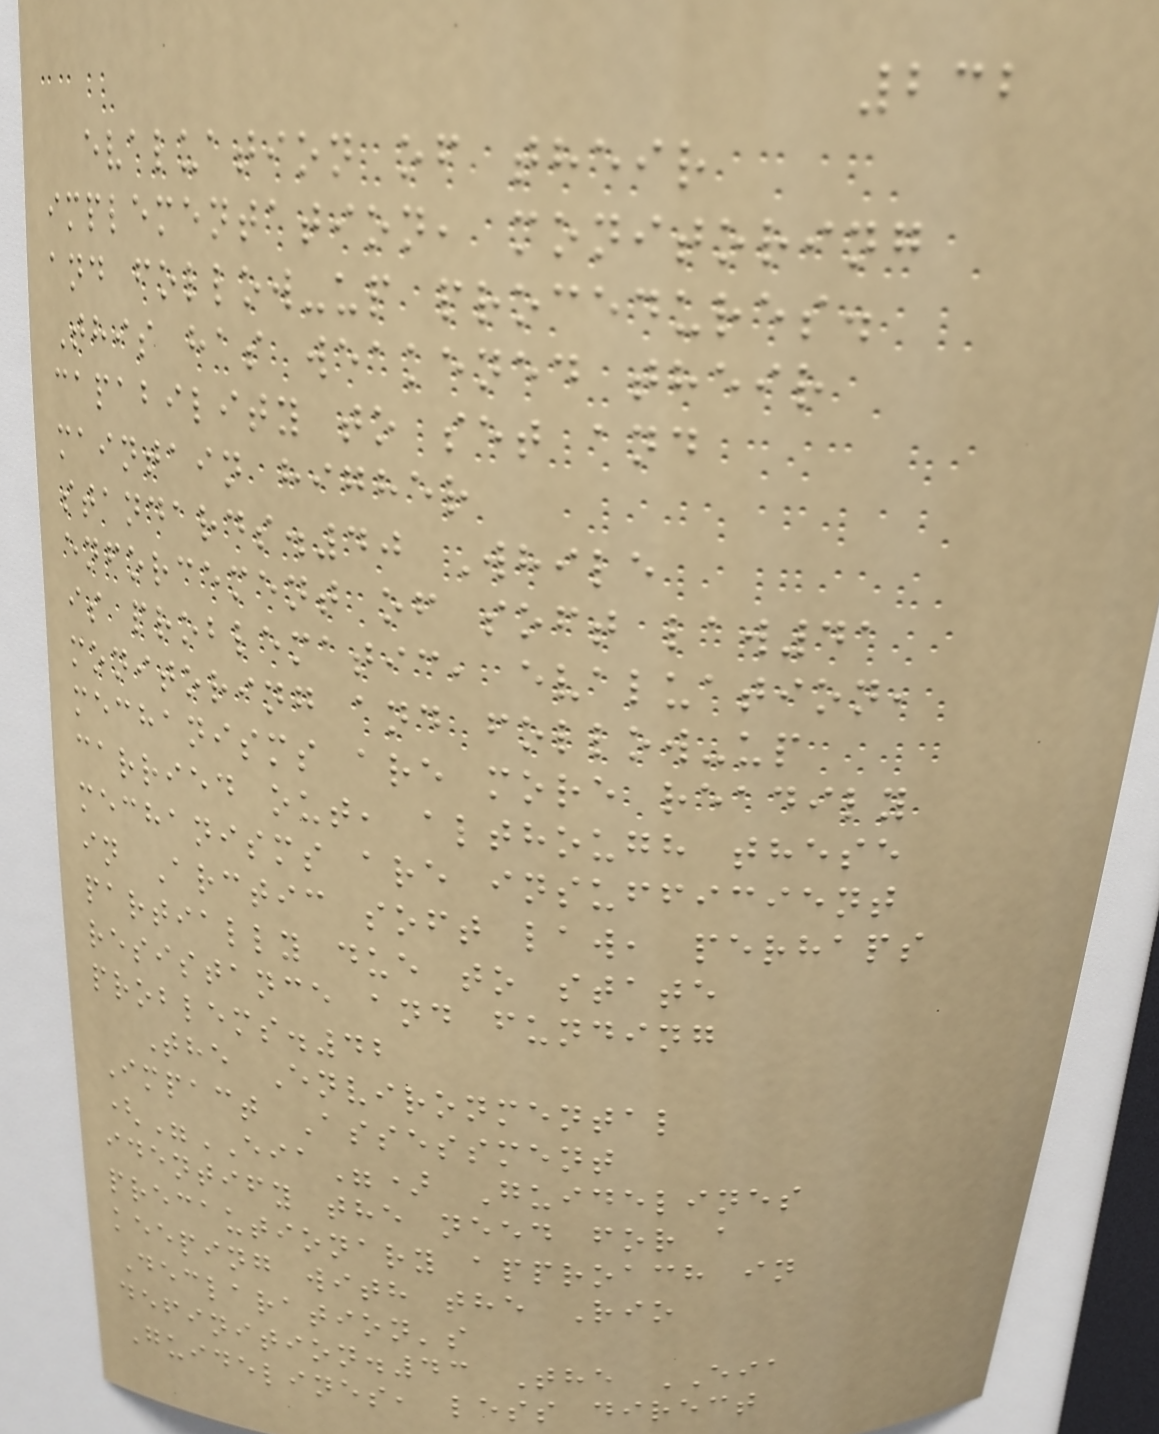232
evaluation of their
implementation, monitoring
and follow-up procedures.
This has weakened their
capability to set and
maintain higher
standards.40 While
enforcement of soft law41
is problematic, evaluation,
monitoring and follow-up
mechanisms are more readily
carried out, although these
mechanisms are insufficient
in Arctic soft law, perhaps
partially due to state
resistance and funding
problems.42
The Environmental
Impact Assessment
("EIA") Guidelines
identify the need for a
precautionary approach in
keeping with the Rio
Declaration's
definition.43 The EIA
Guidelines, less direct
